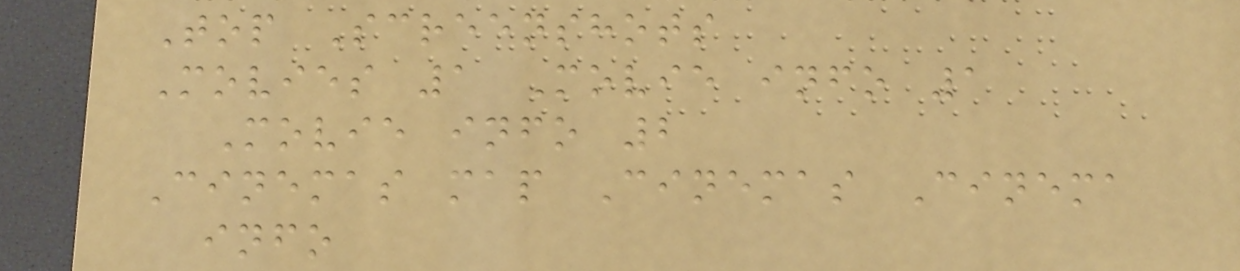Top Screenshots
Movies 1 Movie info 1
Movie info 2
Cinemas map Cinemas Cinema
info
